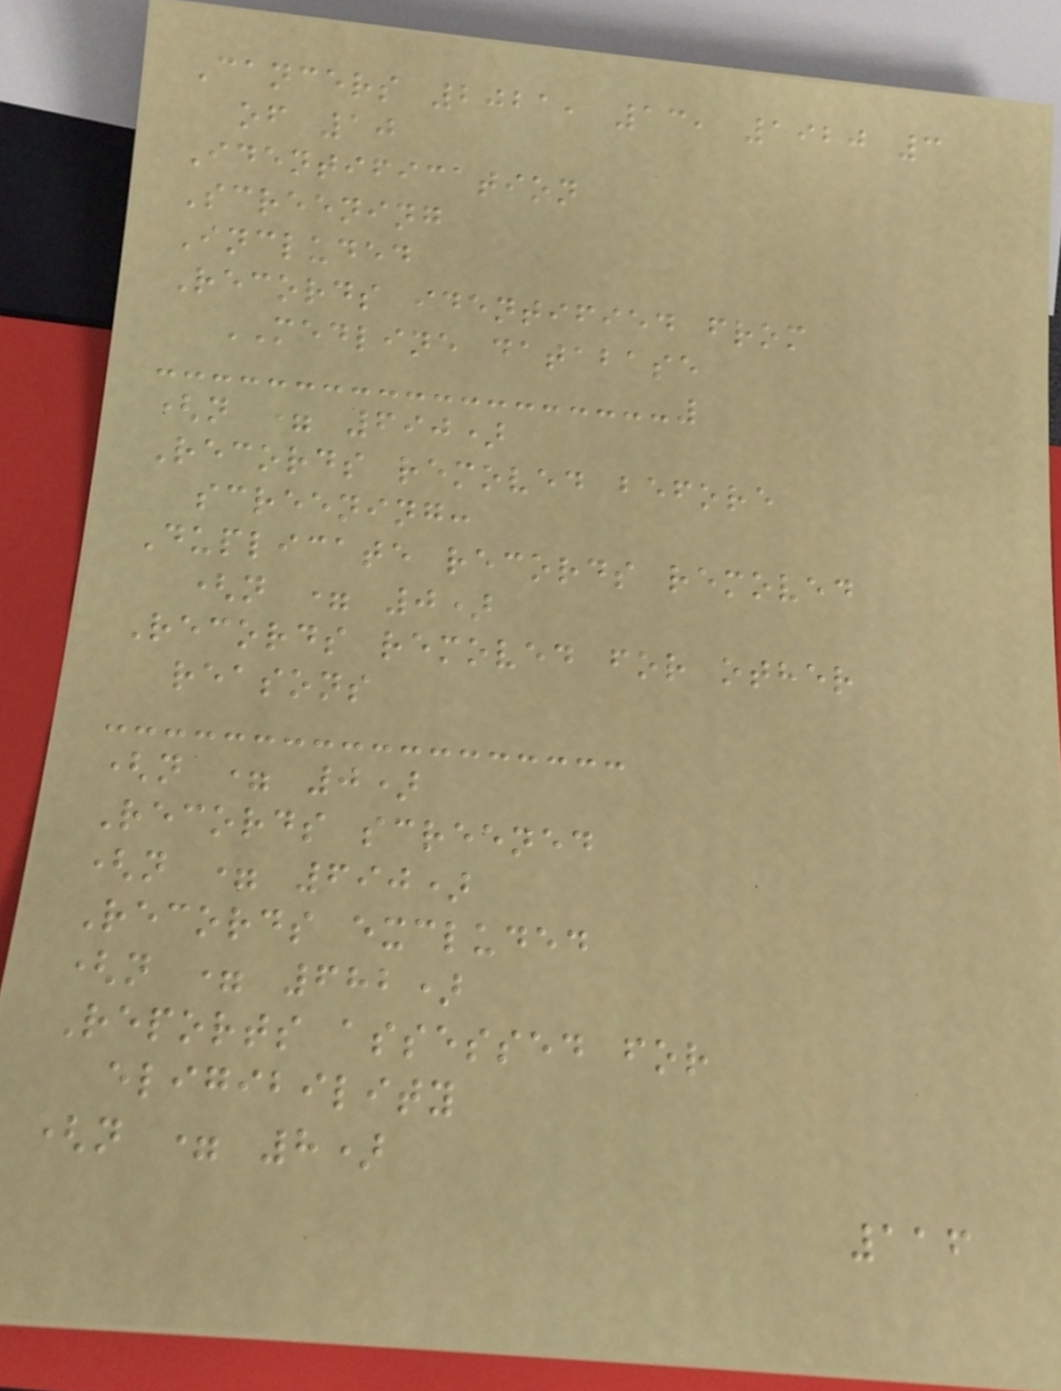Cancers 2021, 13, 1920 3
of 10
Identification
Screening
Included
Records identified from
MEDLINE database
(n = 690)
Records removed before
screening:
Duplicate records removed
(n = 0)
Records removed for other
reasons
(n = 0)
Records screened
(n = 690)
Records excluded
(n = 682)
Reports assessed for
eligibility
(n = 8)
116
